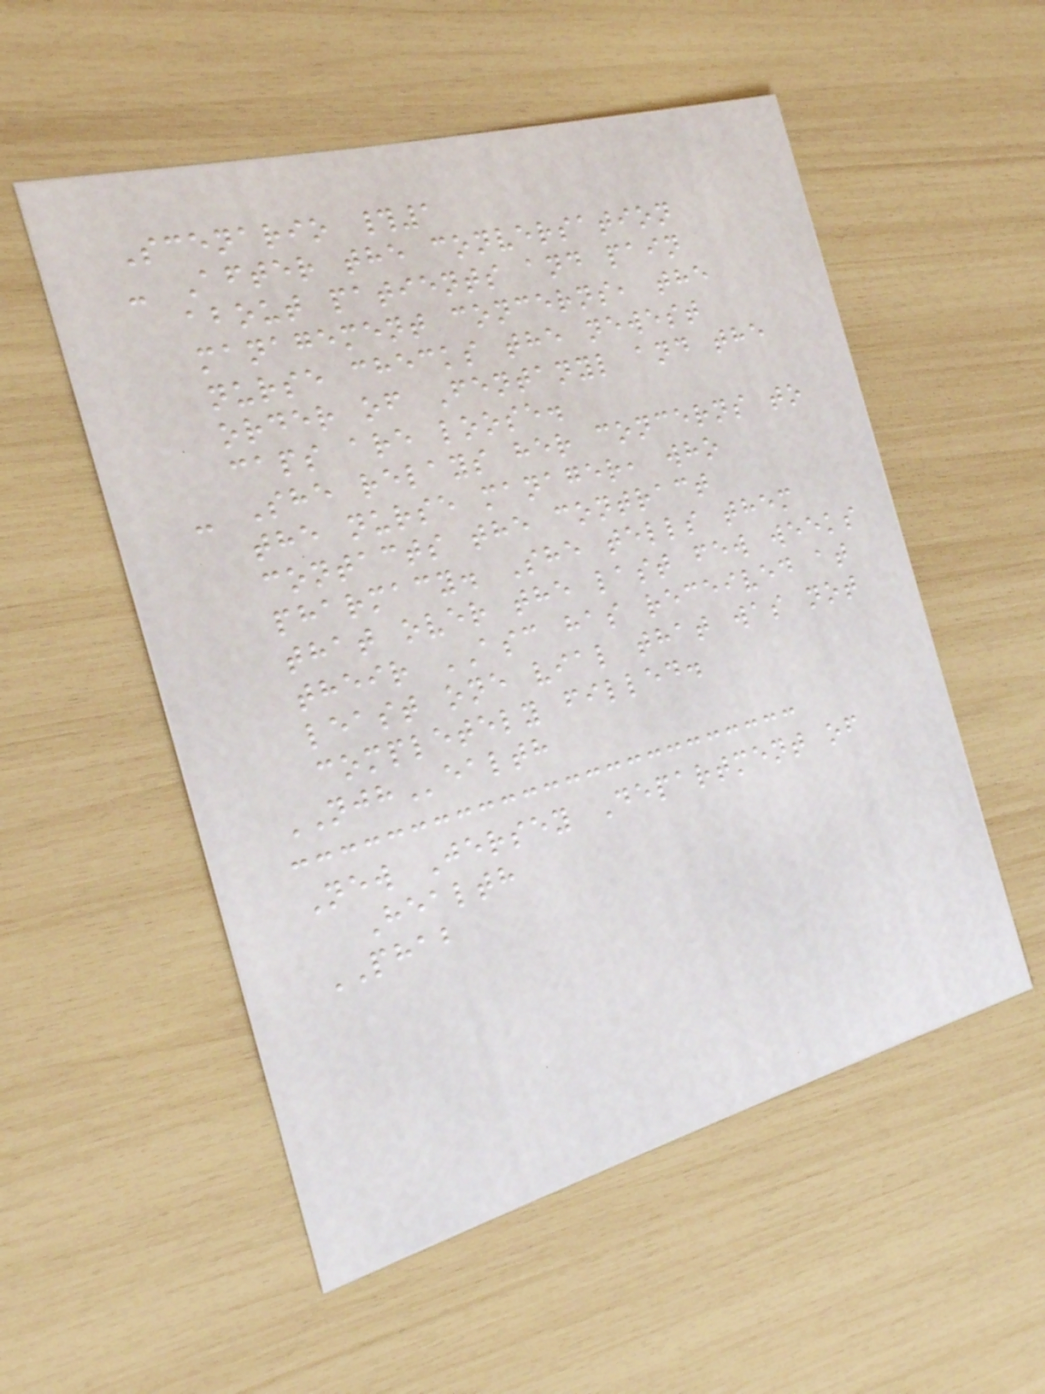Scenario #1
- After the conversation
about patients and pain
management concerns, the
nurse checks the newest
order of Fentanyl and the
caps are loose.
- She relays her concerns to
the nurse manager, who
contacts the contract
pharmacy. She tells them
that over the last few weeks
their ASC has received at
least one vial that was not
completely filled.
NJHealth
New Jersey Department of
Health
PHAB
